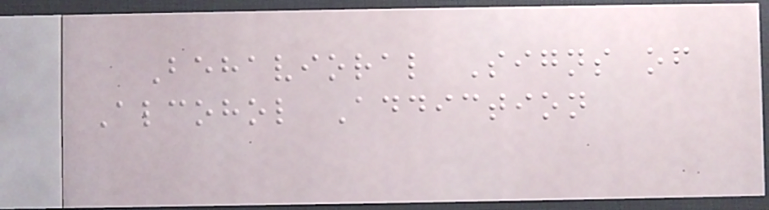Behavioral Signs of
Alcohol Addiction
